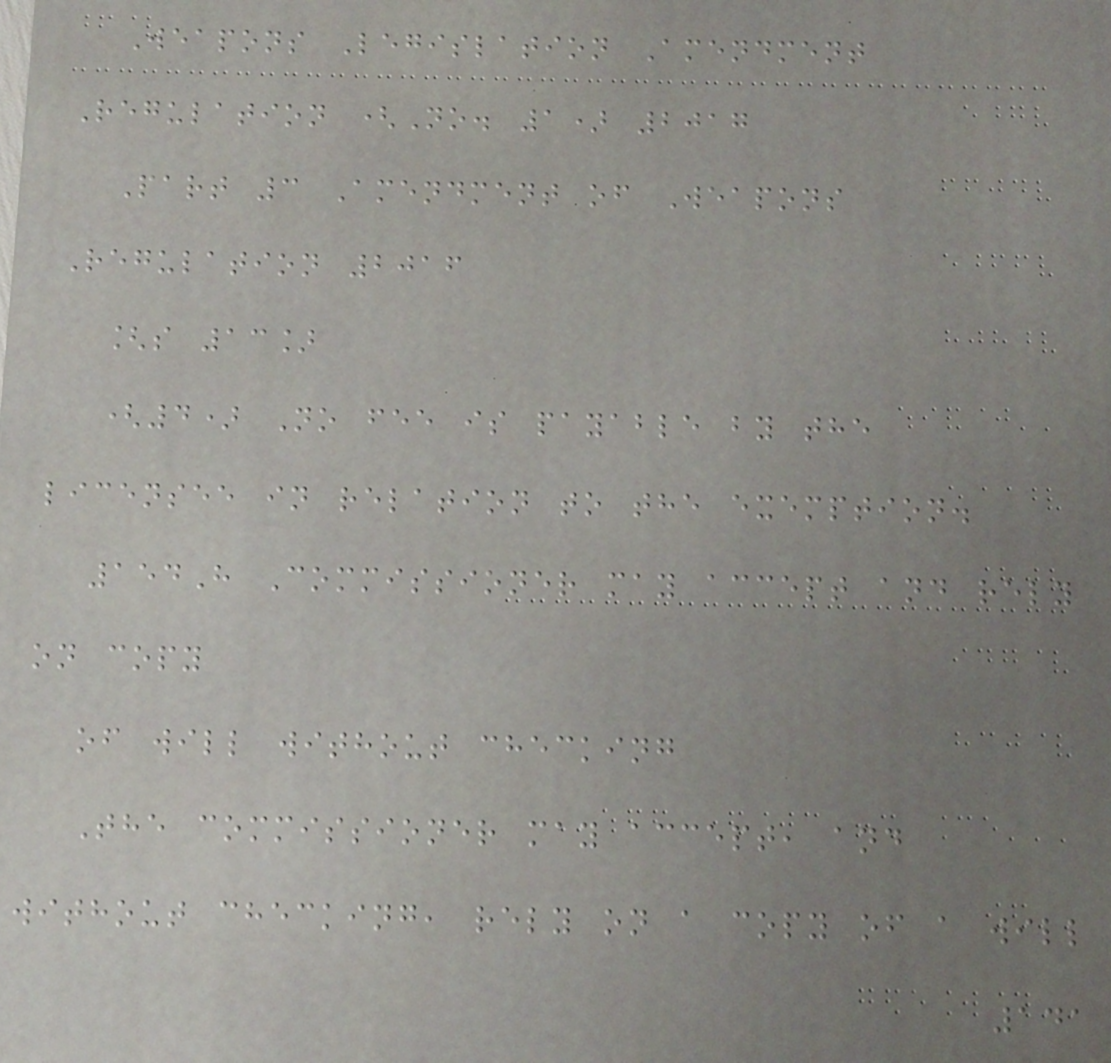Weapons Legislation Amendment
Regulation (No. 1) 2017
Part 3 Amendment of Weapons
Regulation 2016
[s 13]
(4) No fee is payable by the
licensee in relation to the exemption.
154H Commissioner may accept and rely
on copy
of will without checking
The commissioner may accept, and
without checking, rely on a copy of a will
141
